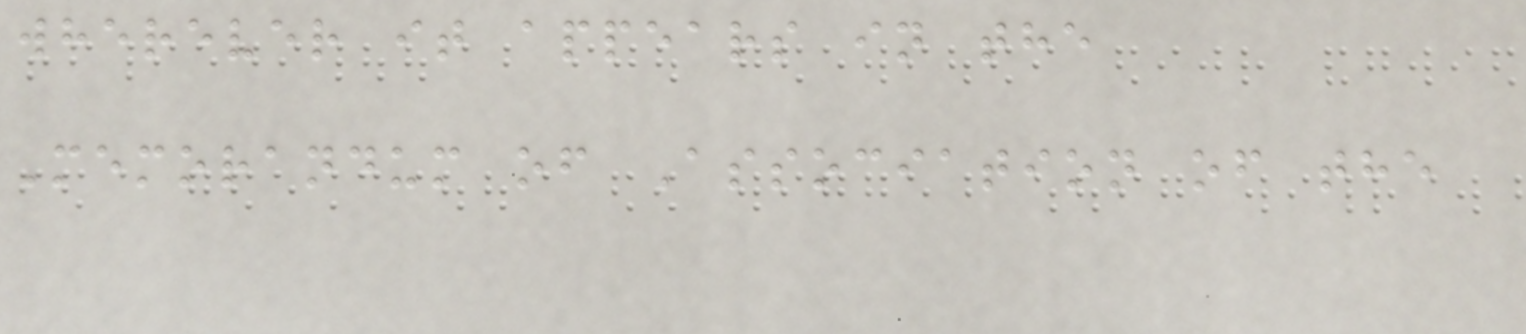wherever it appears in the
Memorandum of Association of the
